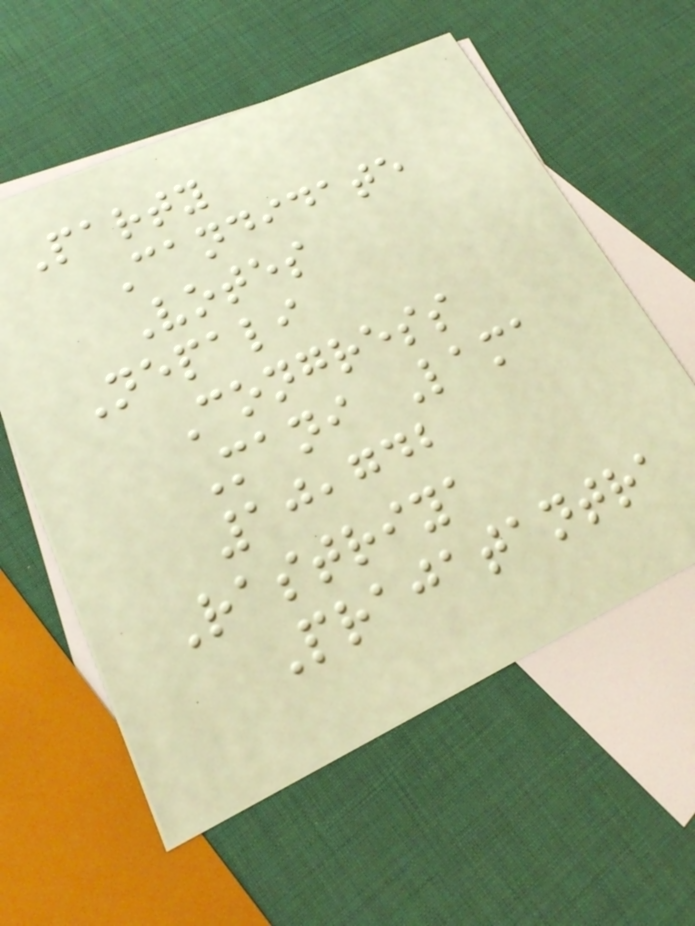Party
Candidate
Votes
Nepali
Congress
Mani Lama
10,742
Rastriya
Prajatantra
